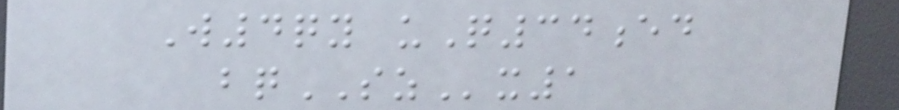W4qy uQ34ed
bqSZx1
